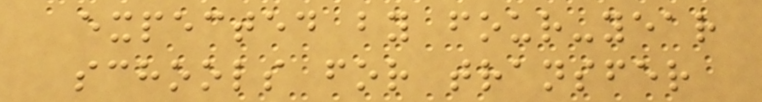expected by four-year
schools for transfer
